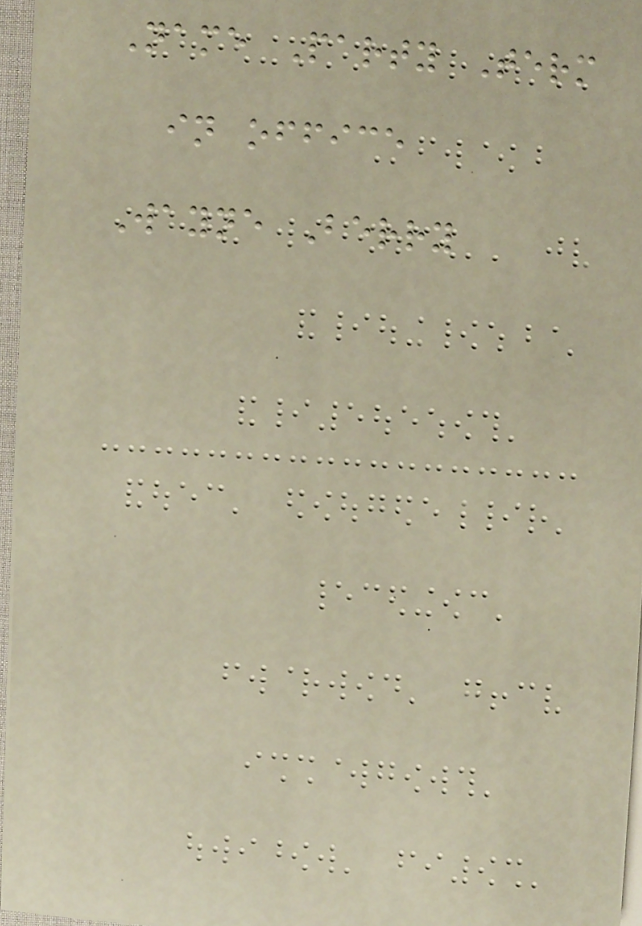Name Party Term
in office
Wayne Berry
